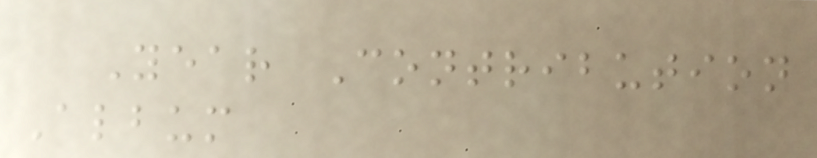Year Contribution
Album
